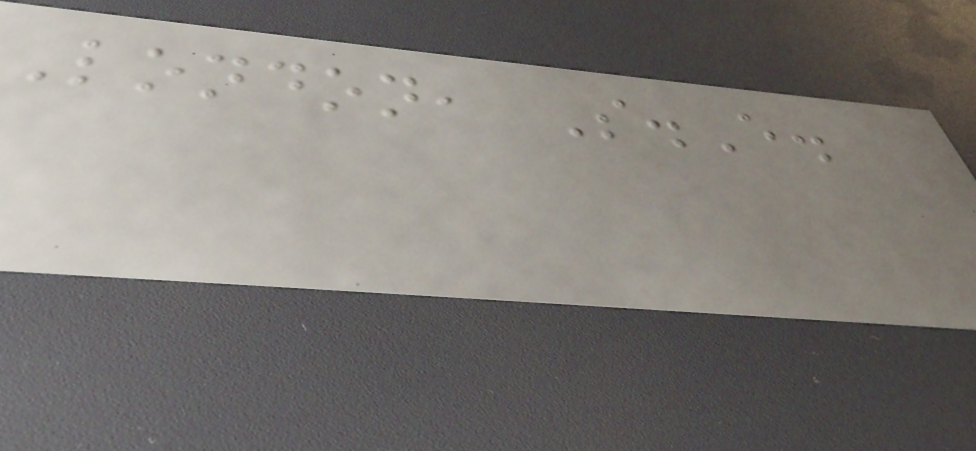London, S.E.
